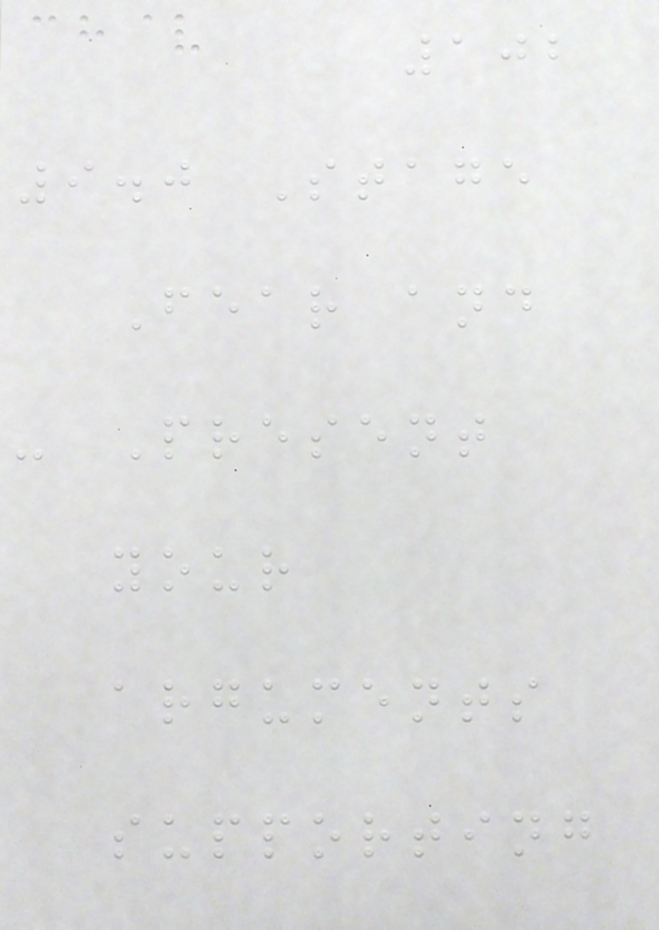102
9.0 Stage
Fear and
- Present
your
arguments
supporting
